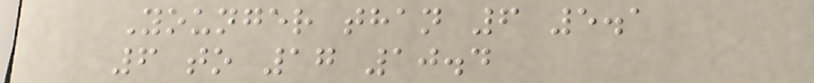Younger than 6 5.1
6 to 17 10.4
